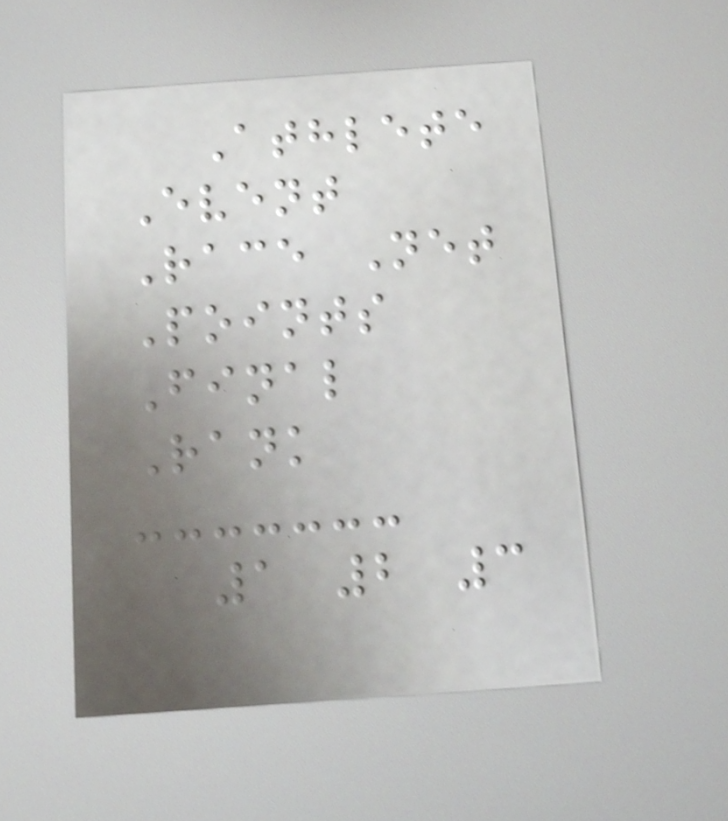Athlete
Event
Race Net
Points
Final
Rank
1 2 3
